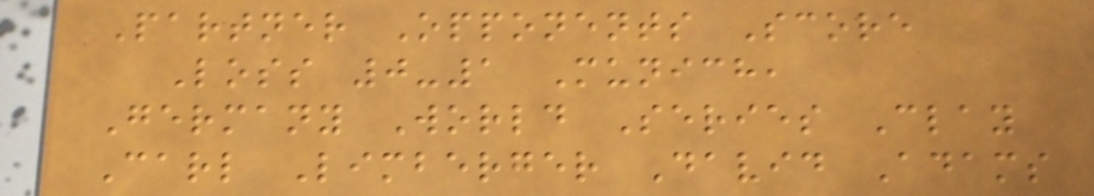Partner Opponents Score
Loss 0-1 Munich,
Germany World Series Clay
Carl Limberger David Adams
